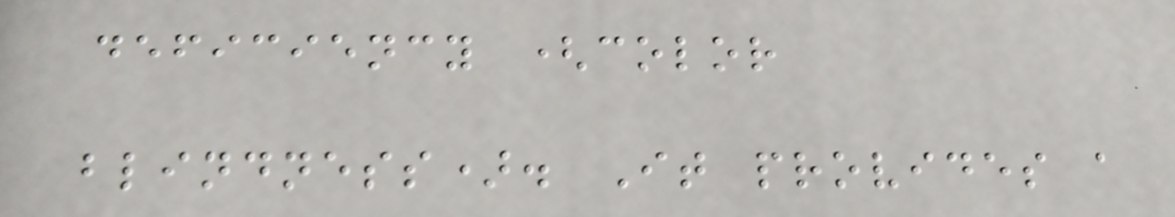deficiency (color
blindness). It provides a
